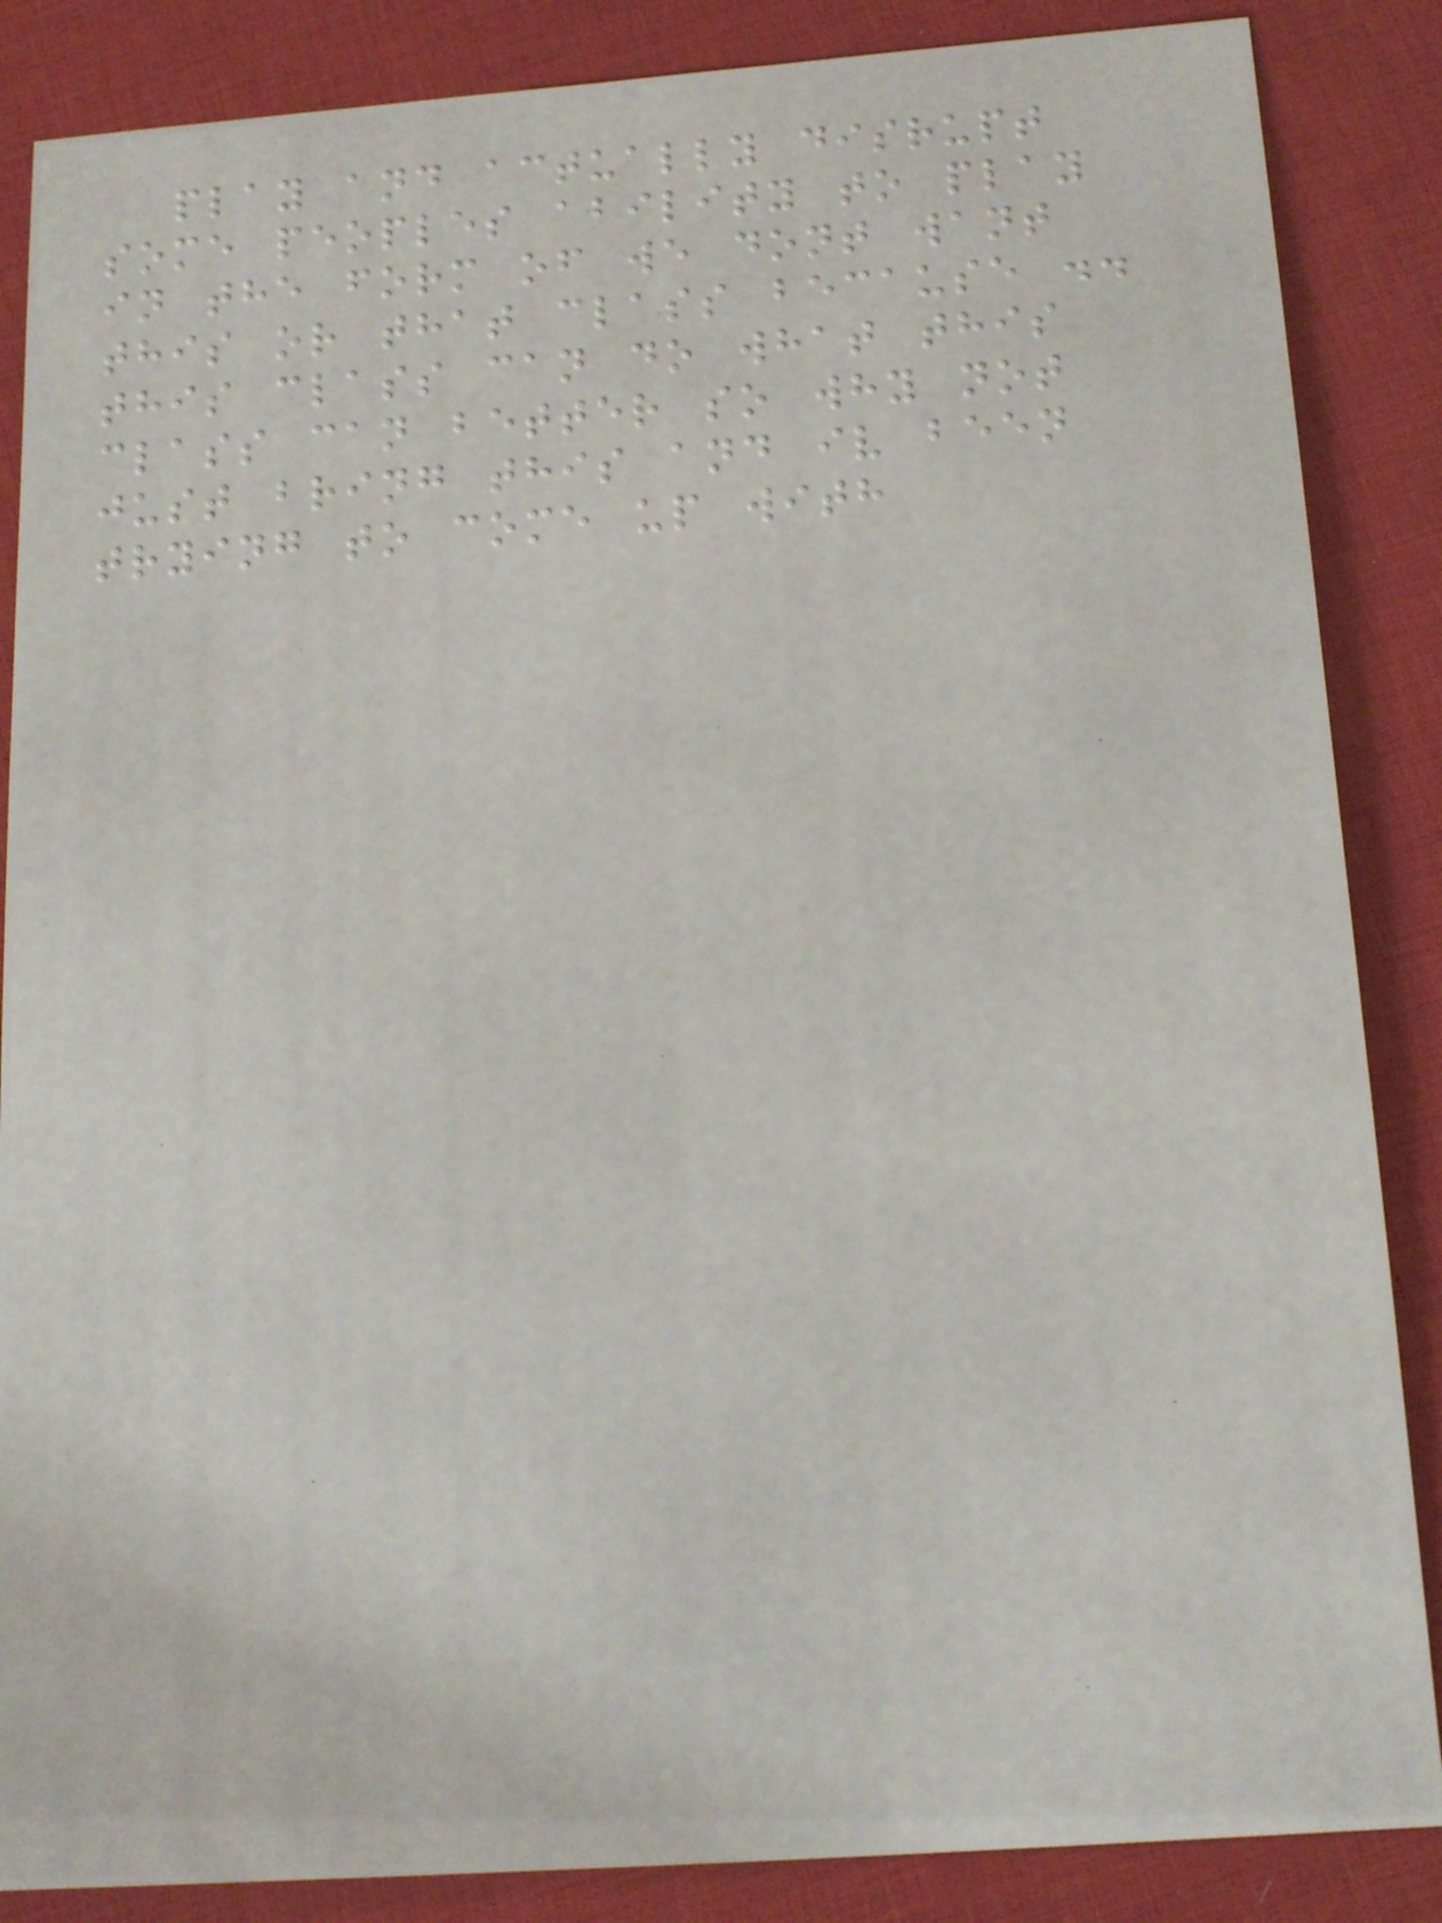play and actually disrupt
some peoples ability to play
in the form of we dont want
this or that class because ..
this class can do what this
class can better so why not
just bring this and iv been
trying to come up with
